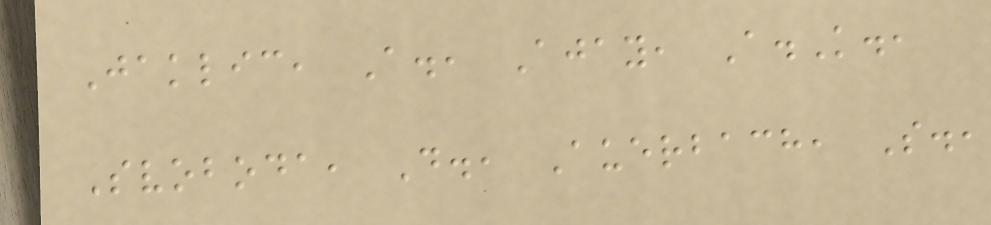Jaklic, A., Ajay, A.K.,
Svoboda, D., Auerbach, S.,
